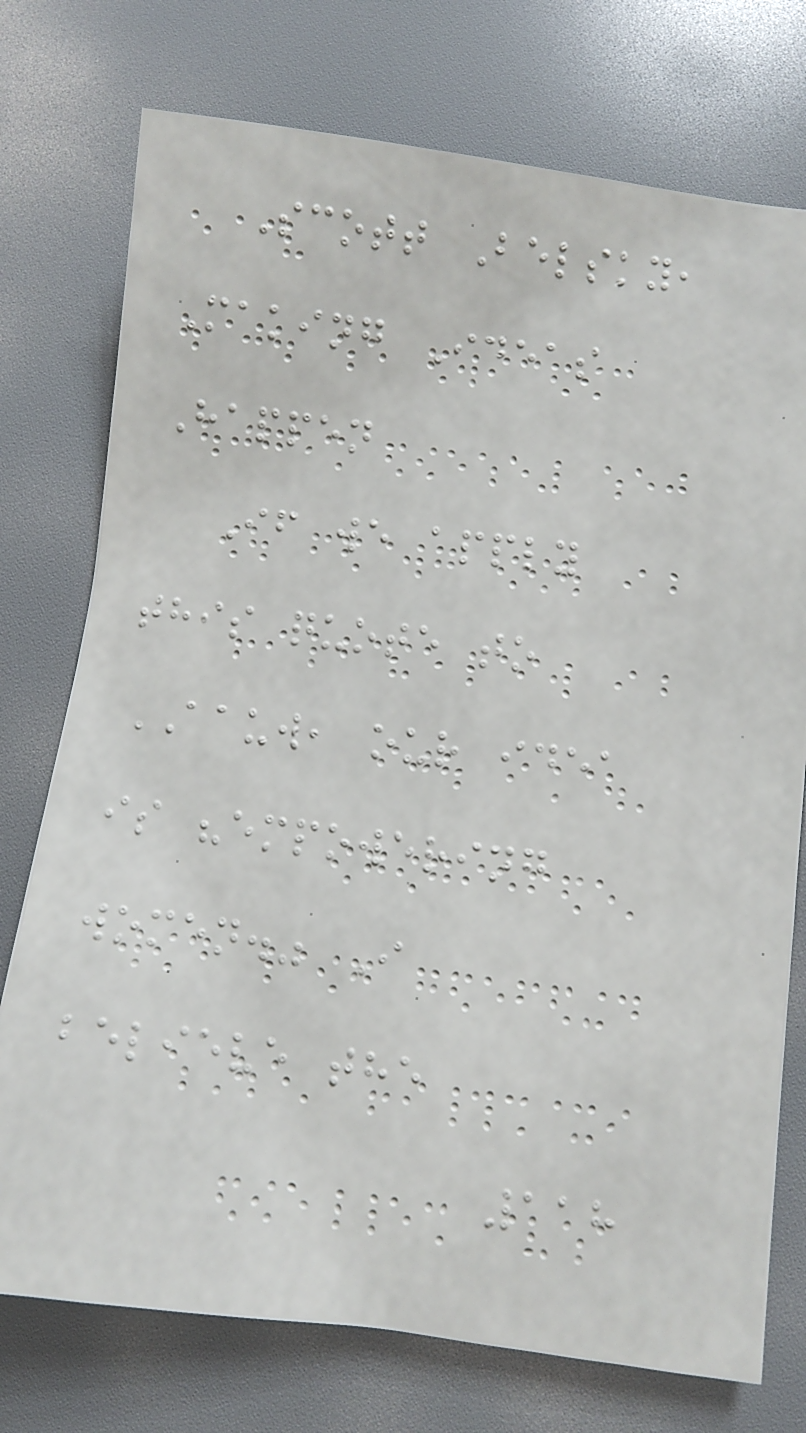Scott Belsky,
Making Ideas
Happen
If we apply
this quote to
AAUW, our idea
is "empowering
women." I
believe the
118
